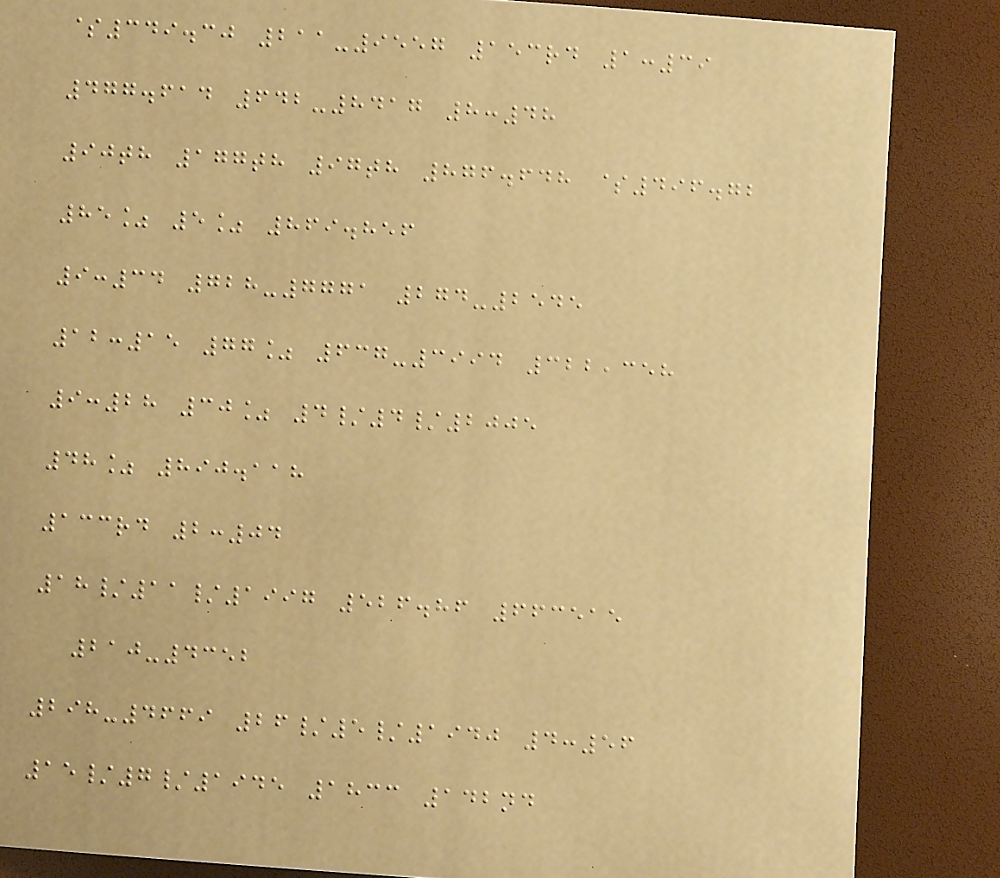$349.30 211-9557 153rd 1:39
477.614 642-8417 8:48
90th 177th 97th 876.648 $496.72
85% 5% 869.856
9:34 728-7771 274-2545
12:15 77% 637-3994 322,358
9:28 30% 4/4/2005
48% 890.118
133rd 2:04
18/11/1997 526.86 663515
210-4352
298-4669 26/5/1940 4:56
15/7/1945 1833 142nd
